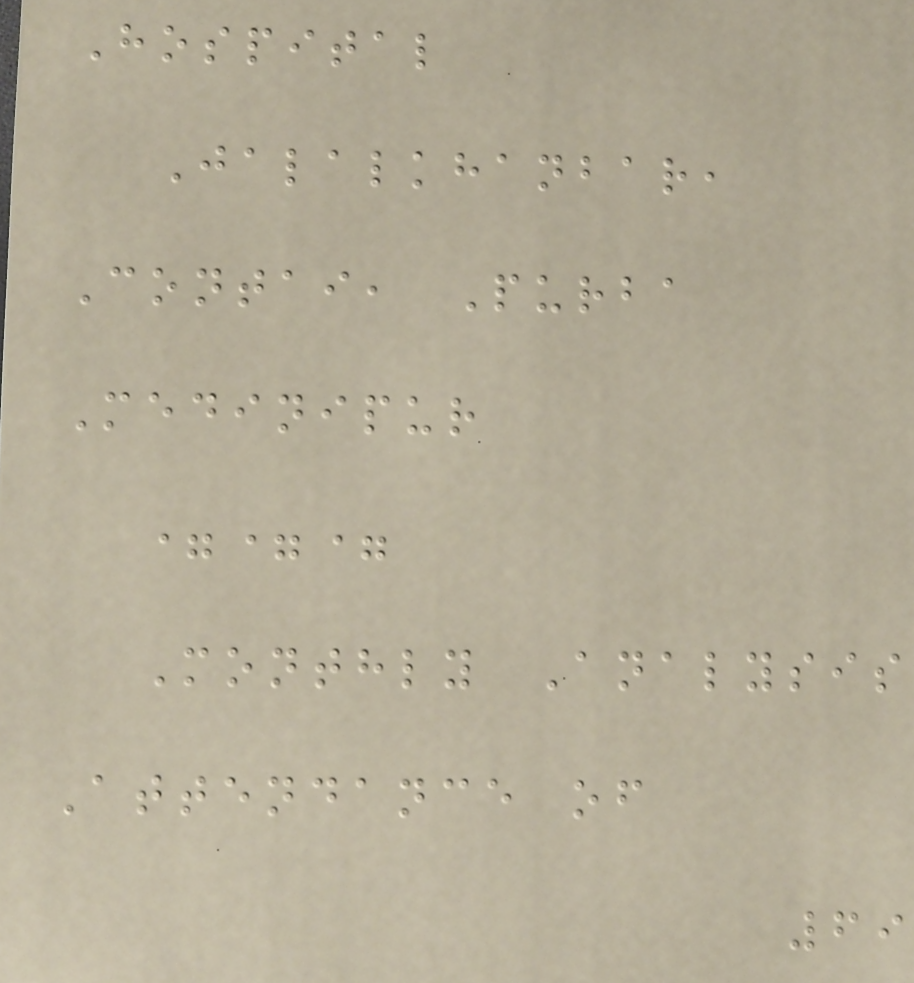Hospital
Jalalkhanbar,
Contai, Purba
Medinipur
===
Monthly Analysis
Attendance of
69
